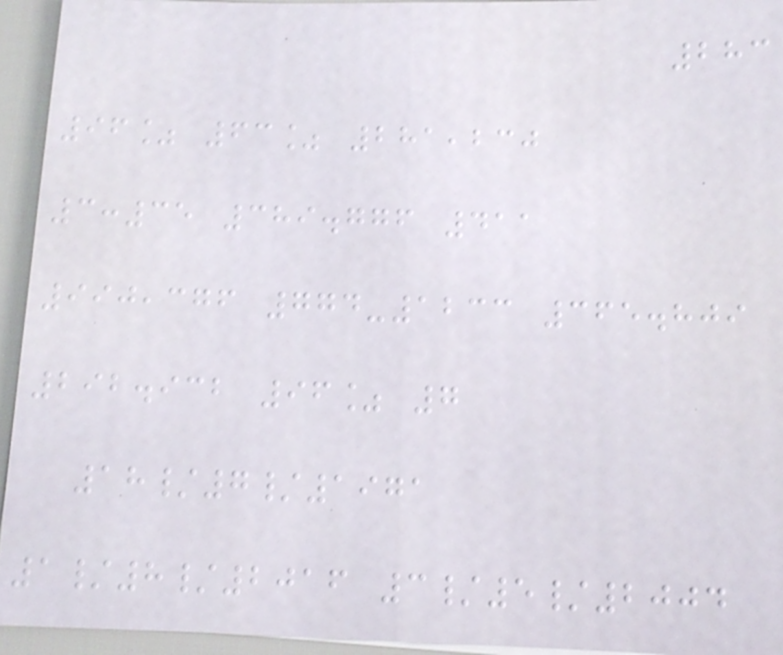283
96% 63% 281,230
3:35 389.776 411
990,376 774-1233 365.809
292.932 96% 7
18/7/1971
1/8/2016 3/5/2004
